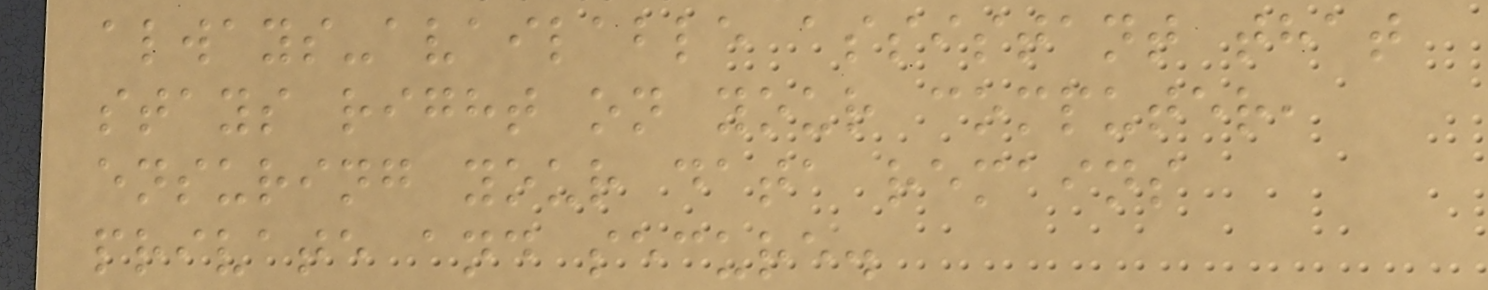always-available assistant that
stays right on your computer,
ensuring your data remains
private and secure.
